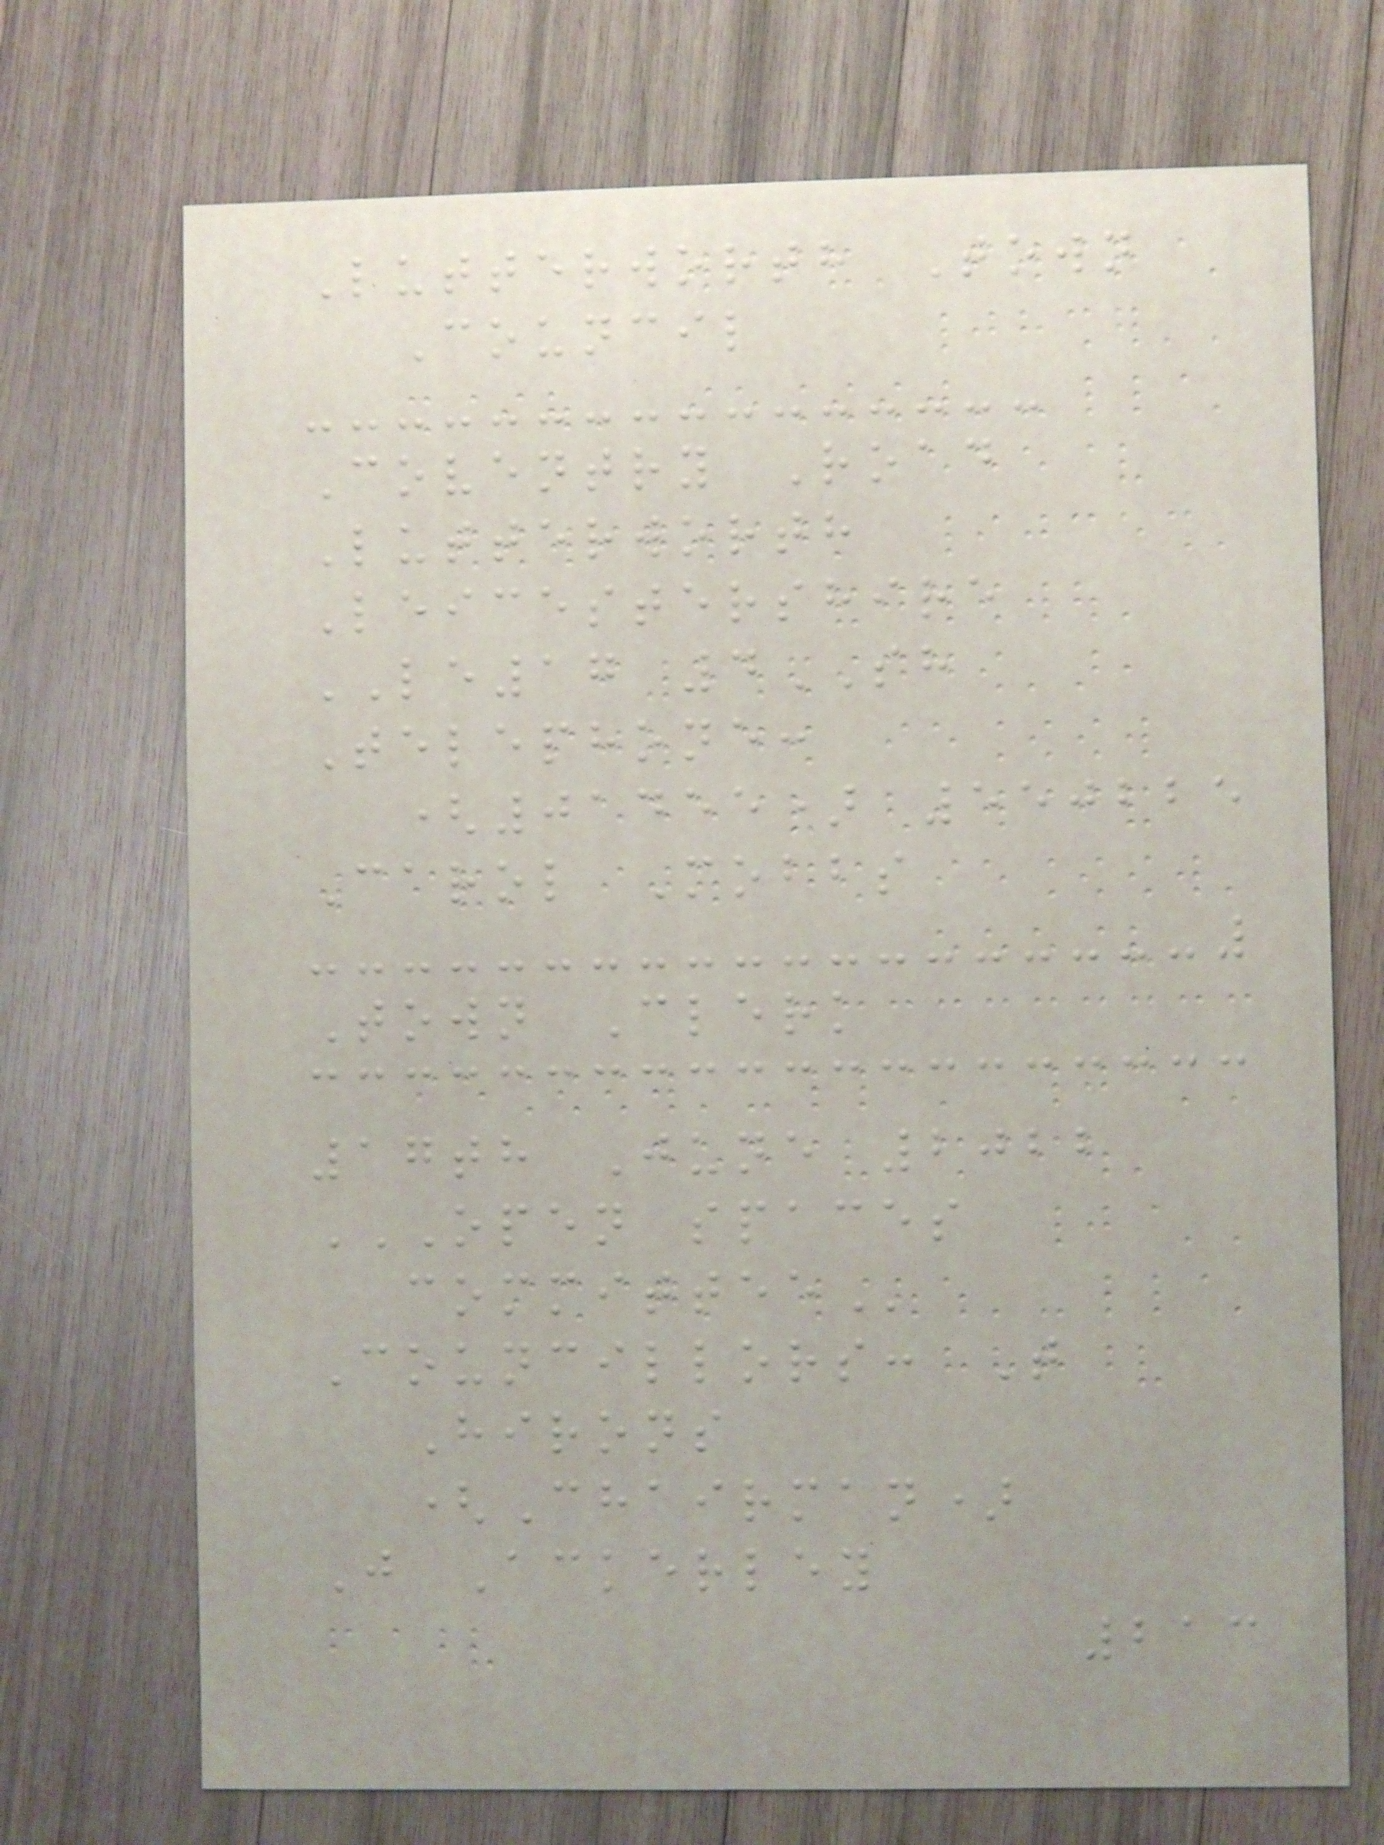Lutterworth Town
Council
Coventry Road
Lutterworth
Leicestershire
LE17 4SH
Telephone:
(01455) 550225
Carol Mobbs
Town Clerk
17th June 2022
OPEN SPACES
COMMITTEE
Councillors: T
Hirons
(Chairman)
J Ackerley
213
